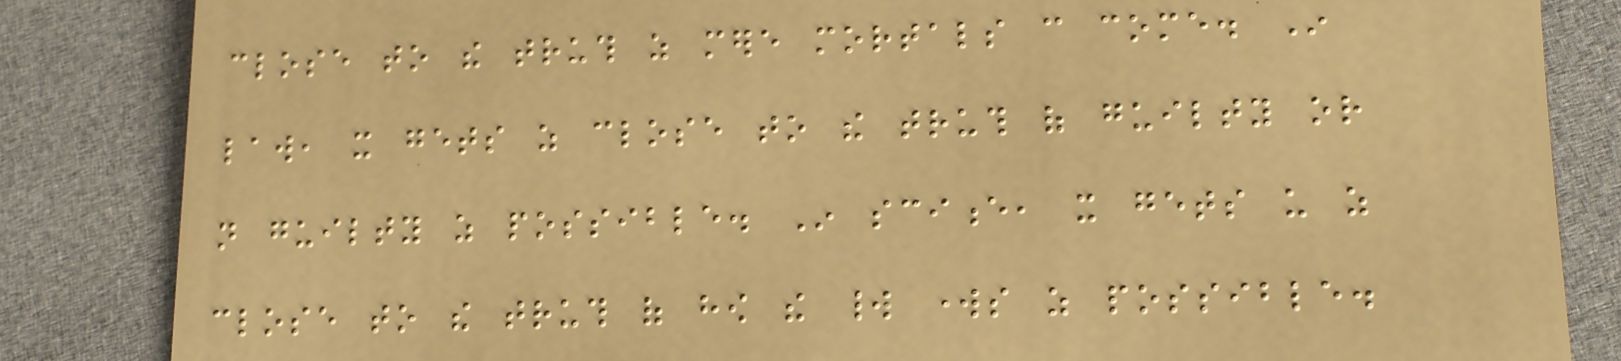close to the truth as mere mortals can come. In
law, it gets as close to the truth of guilty or
not guilty as possible. In science, it gets us as
close to the truth of how the world works as possible.
